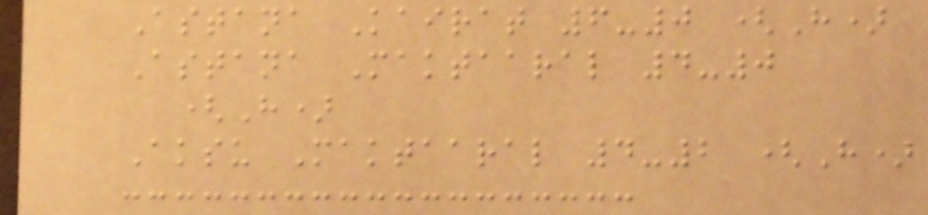Astana Kairat 6-0 (H)
Astana Maktaaral 4-0
(H)
Aksu Maktaaral 4-2 (H)
